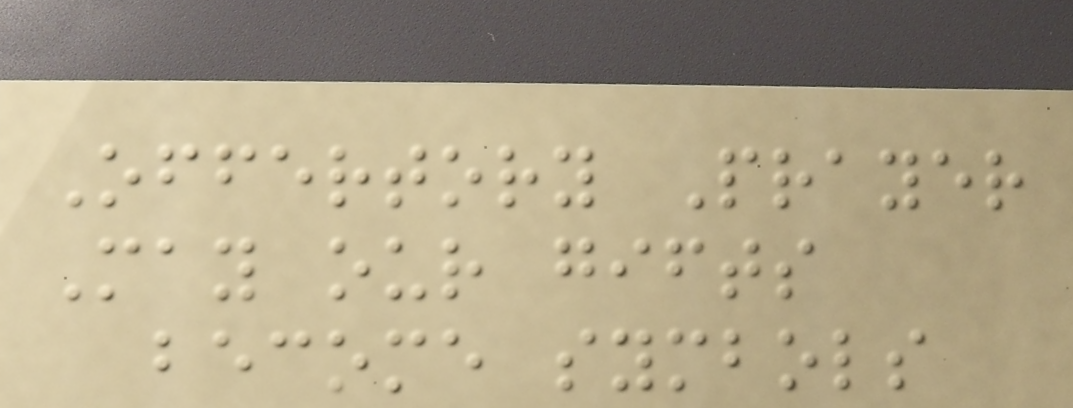Offertory Prayer
May our gifts
become symbols
